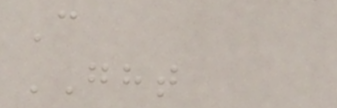C
GHT
